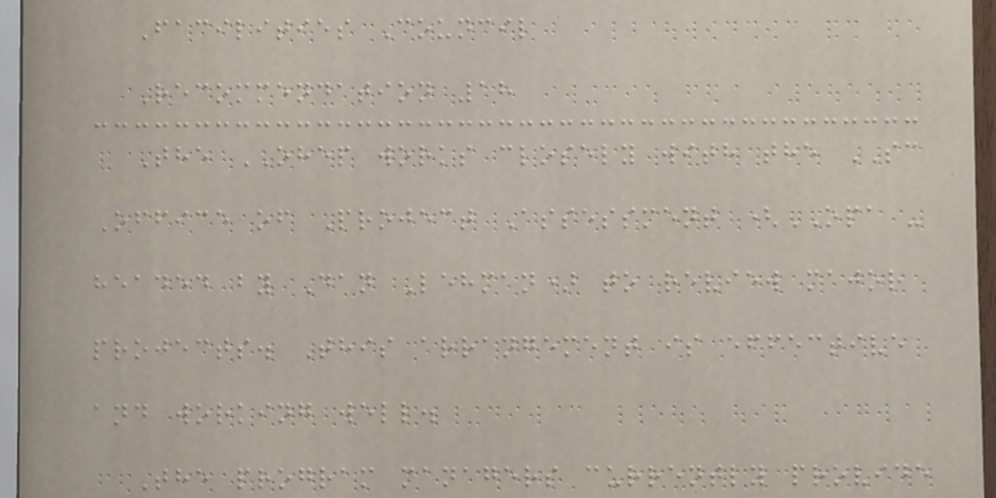Facilities Council
Recommendation 18
The OHEP works closely with the SC
Office of Project Assessment (OPA -
headed by Dan Lehman) to review major
projects. This arrangement is effective
and working well.
The program managers currently provide
